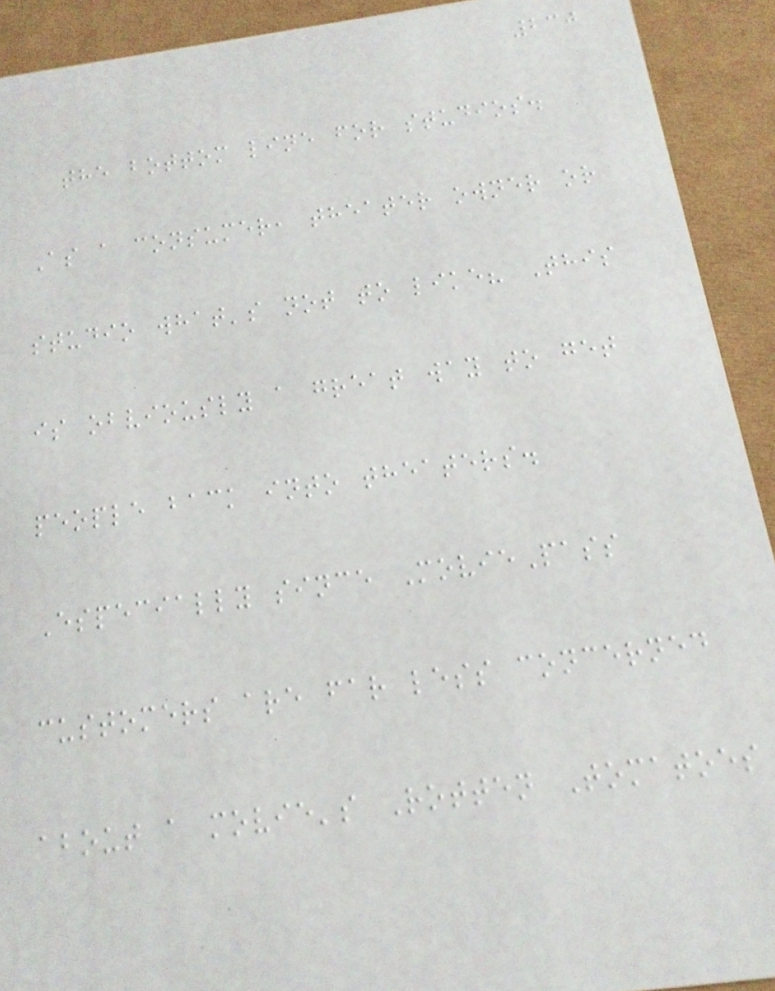230
the bottom line for studios.
As a consumer, theater owner or
studio what's not to like? This
is obviously a great way to get
people back into theaters.
Especially since MoviePass
customers are far less concerned
about a movie's Rotten Tomatoes
